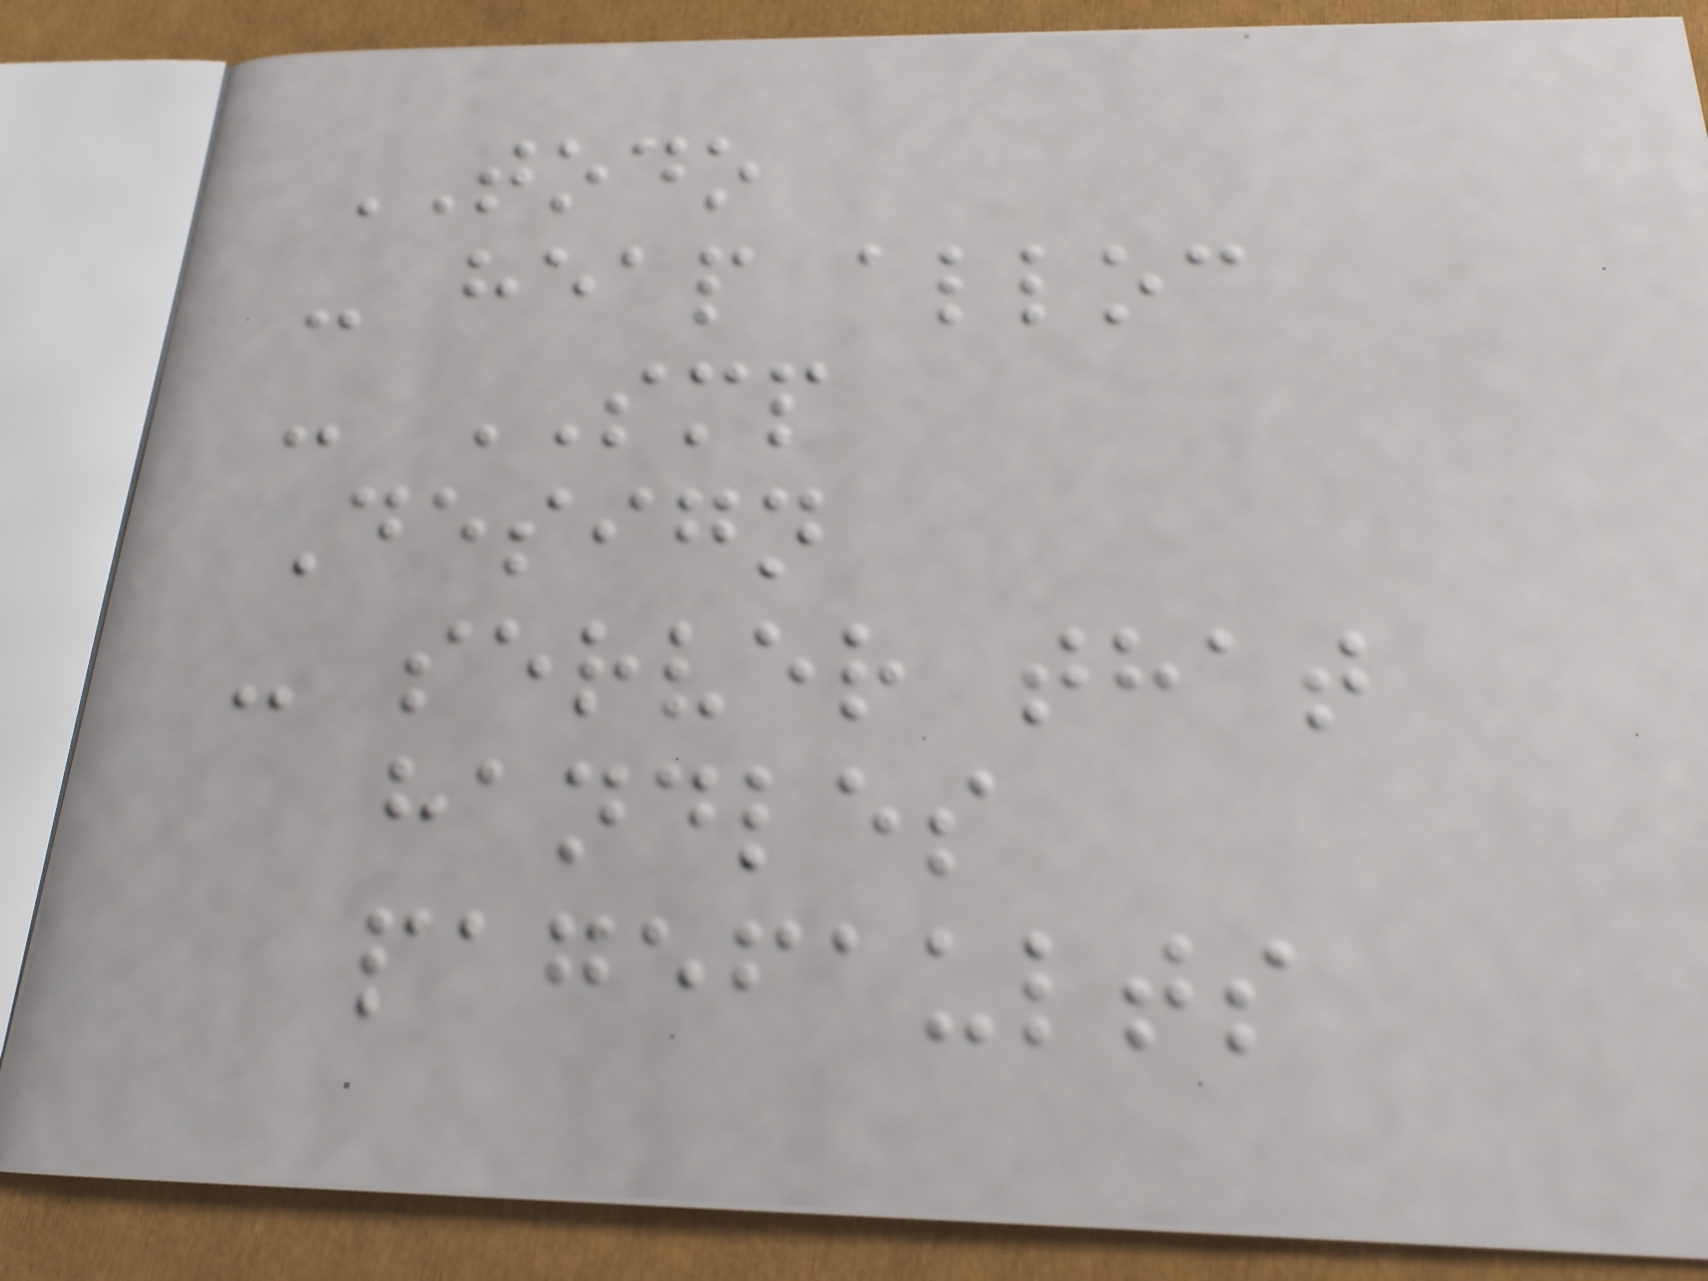TODO
- heap alloc
- SMP
Design
- server that
handles
pagefaults
